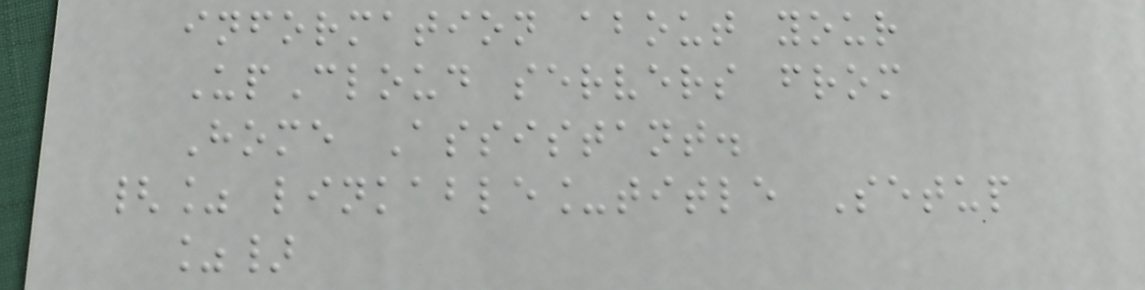information about your
UpCloud servers from
Home Assistant.
{% linkable_title Setup
%}
